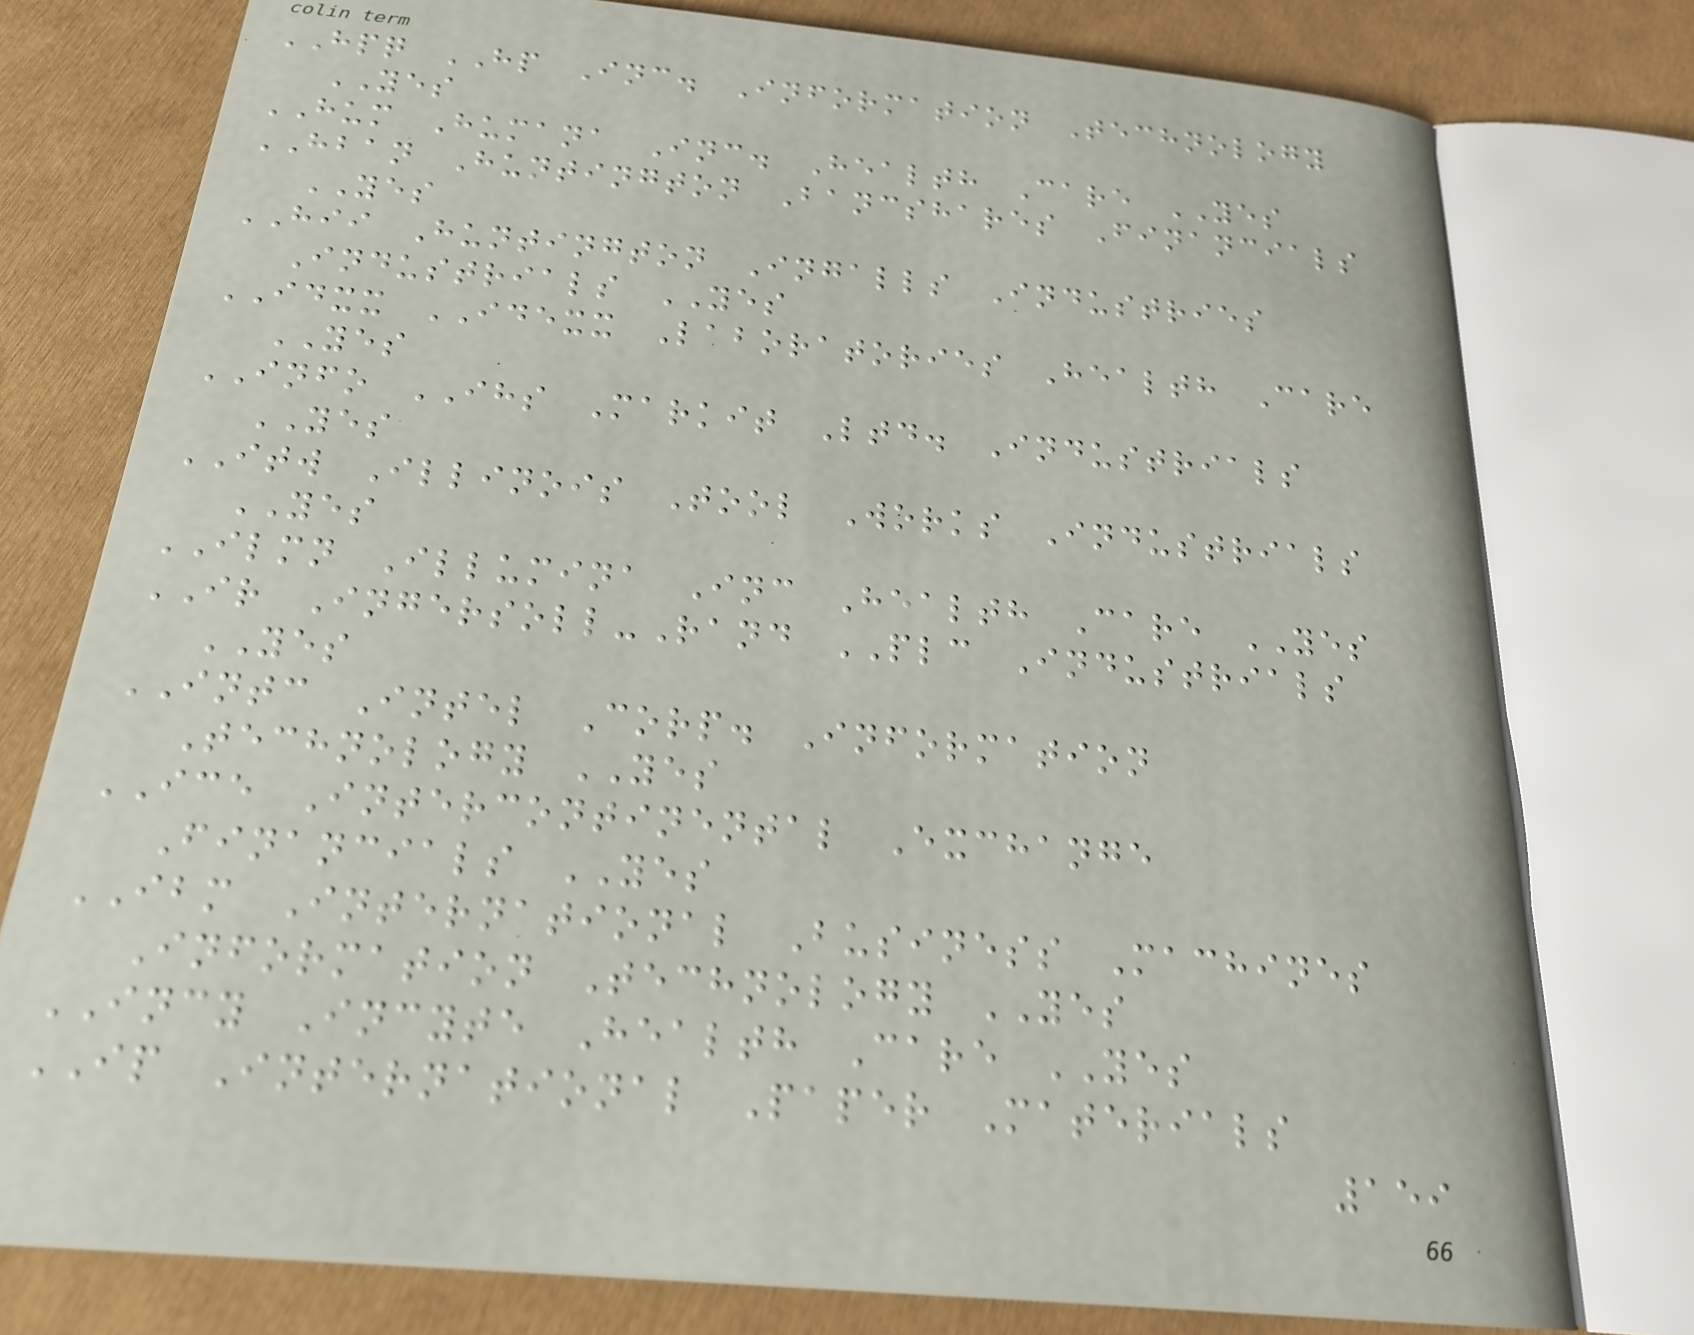HPQ HP Inc. Information Technology
YES
HUM Humana Inc. Health Care YES
HBAN Huntington Bancshares Financials
YES
HII Huntington Ingalls Industries
Industrials YES
IDXX IDEXX Laboratories Health Care
YES
INFO IHS Markit Ltd. Industrials
YES
ITW Illinois Tool Works Industrials
YES
ILMN Illumina Inc Health Care YES
IR Ingersoll-Rand PLC Industrials
YES
INTC Intel Corp. Information
Technology YES
ICE Intercontinental Exchange
Financials YES
IBM International Business Machines
Information Technology YES
INCY Incyte Health Care YES
IP International Paper Materials
159
